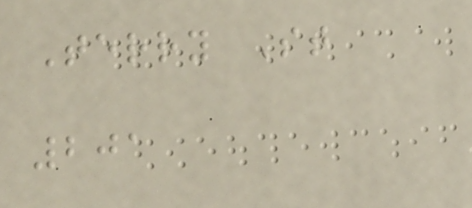Terry St
201
